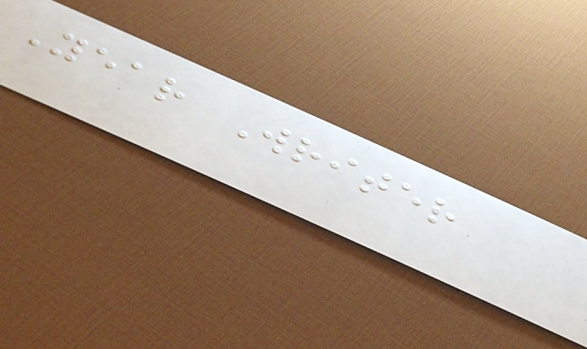Year Writer
